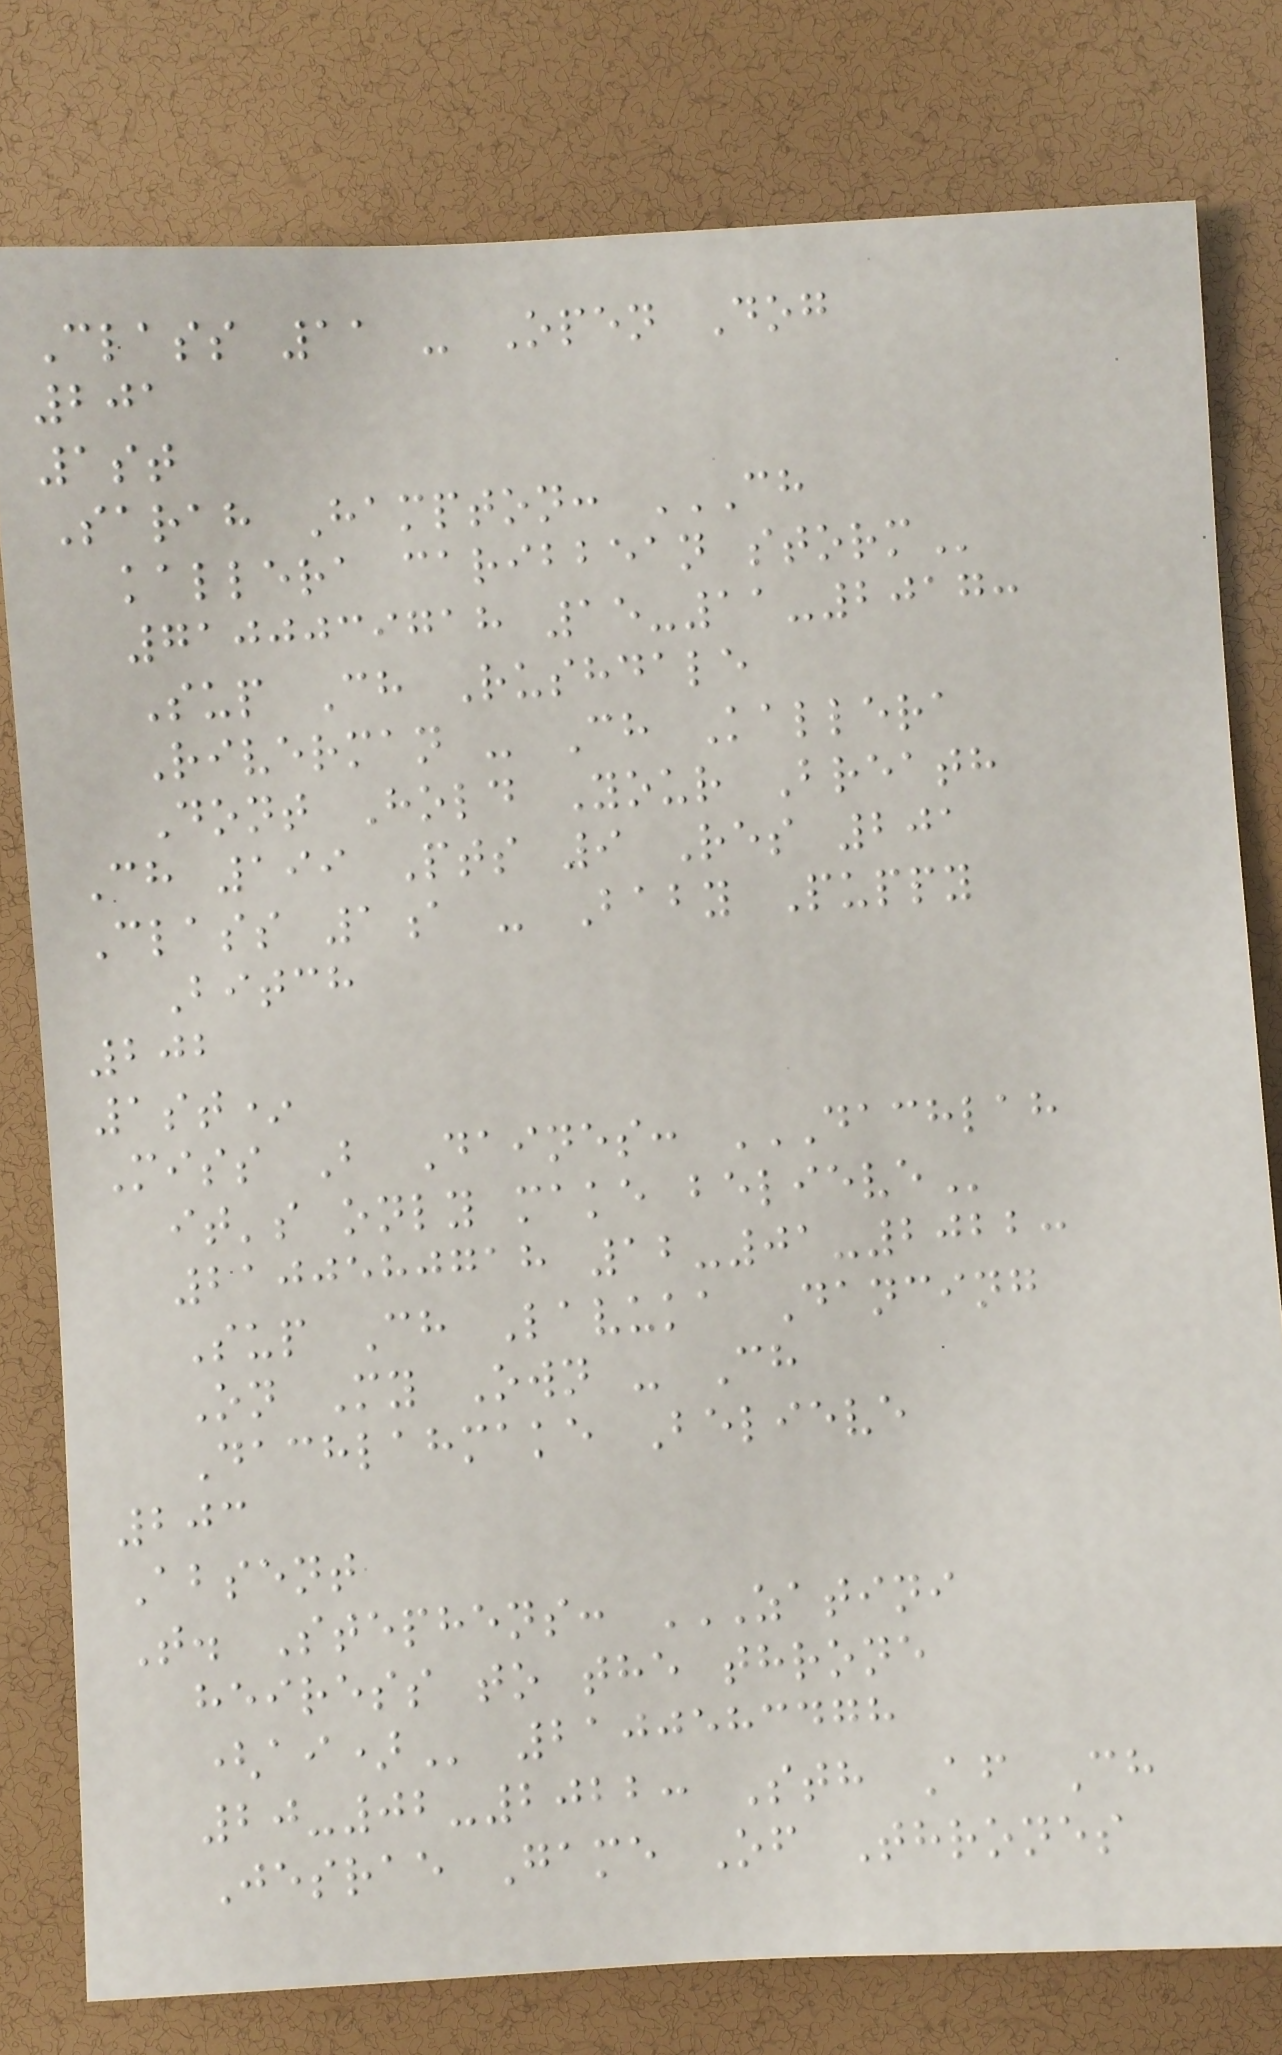Class 11 - Open Dog
201
1st
Sarah Hampton: CH
KALLERA CARIBBEAN STORM
7100039718 15-11-2017:
Sup Ch Rushdale
Riverman - Ch Kallera
Dont Hold Your Breath
Ch 199 Pts 9 Res 201
Class 1a - Baby Puppy
Bitch
202
1st*
Miss B Daines: DACHLAH
IT'S ONLY MAKE BELIEVE
2100580718 12-01-2022:
Sup Ch Lavuka Dancing
On My Own - Ch
Dachlahmake Believe
203
Absent
T. Stephens: ZATINI
HEIRESS TO THE THRONE
(AI) 2100583478
20-02-2022: Sth Af Ch
Jesrae Game Of Thrones
